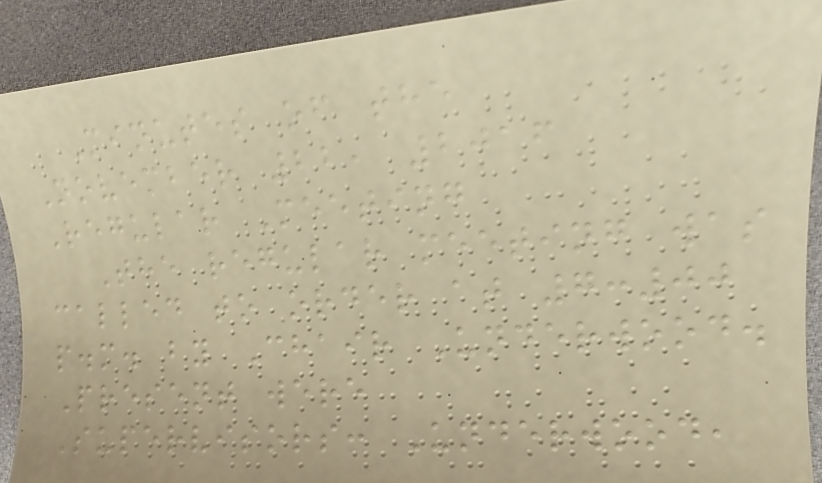Minutes of the
November 22, 2016
Regular Meeting
The regular meeting was
called to order at 7:00
p.m. by Chair Underwood.
Present were
Supervisors: Underwood,
